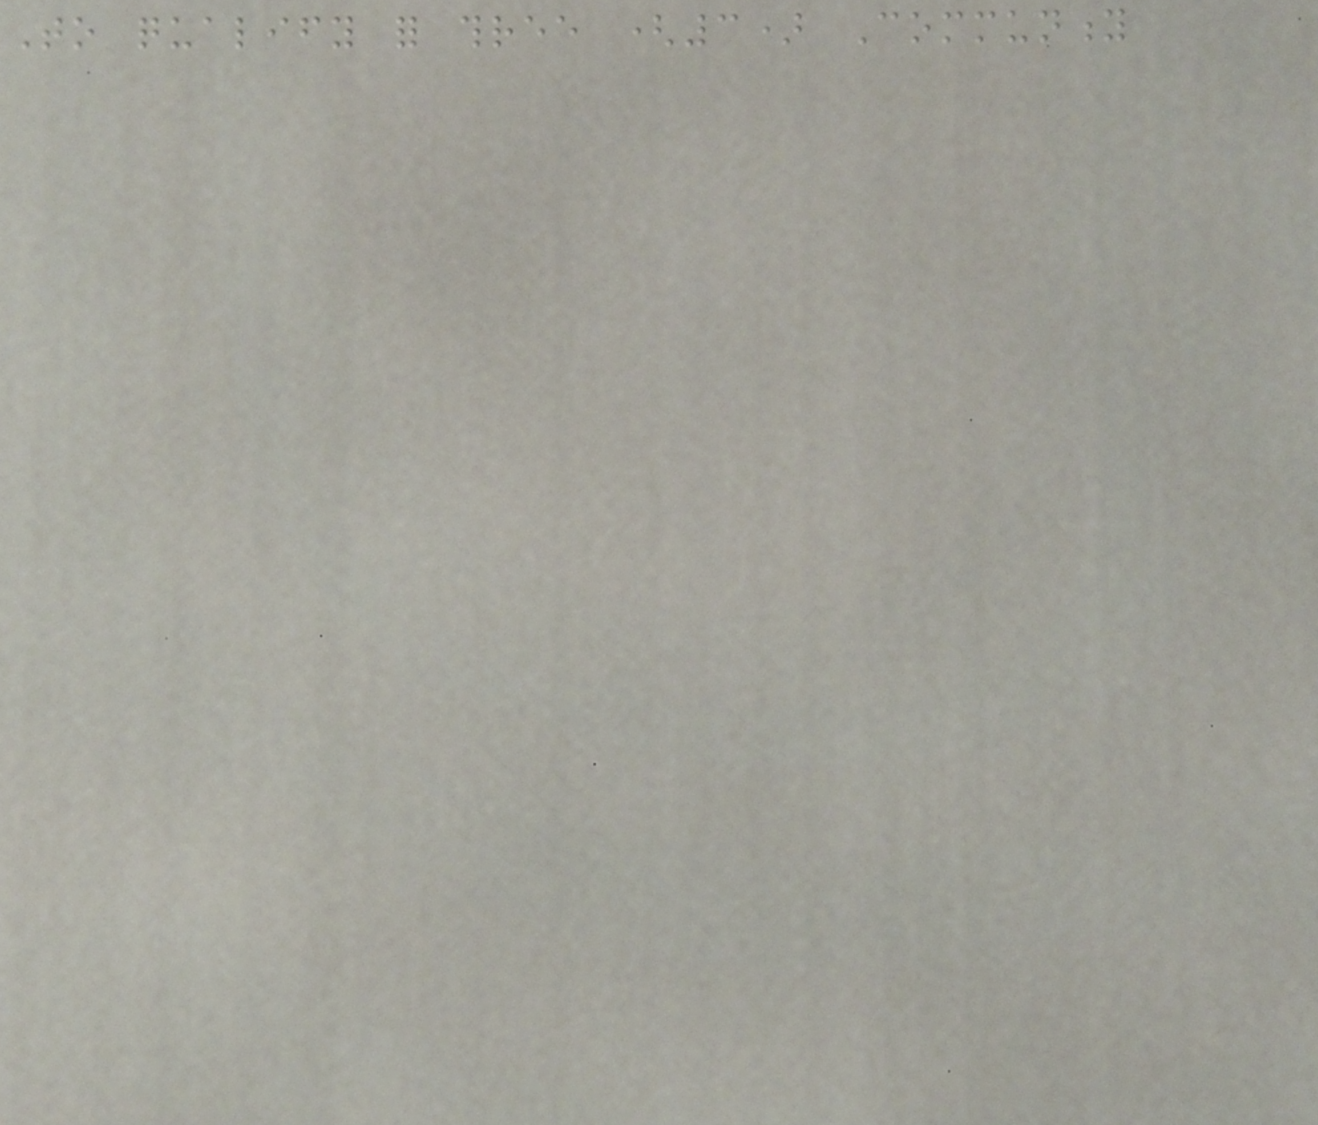To qualify for three (3) Community
